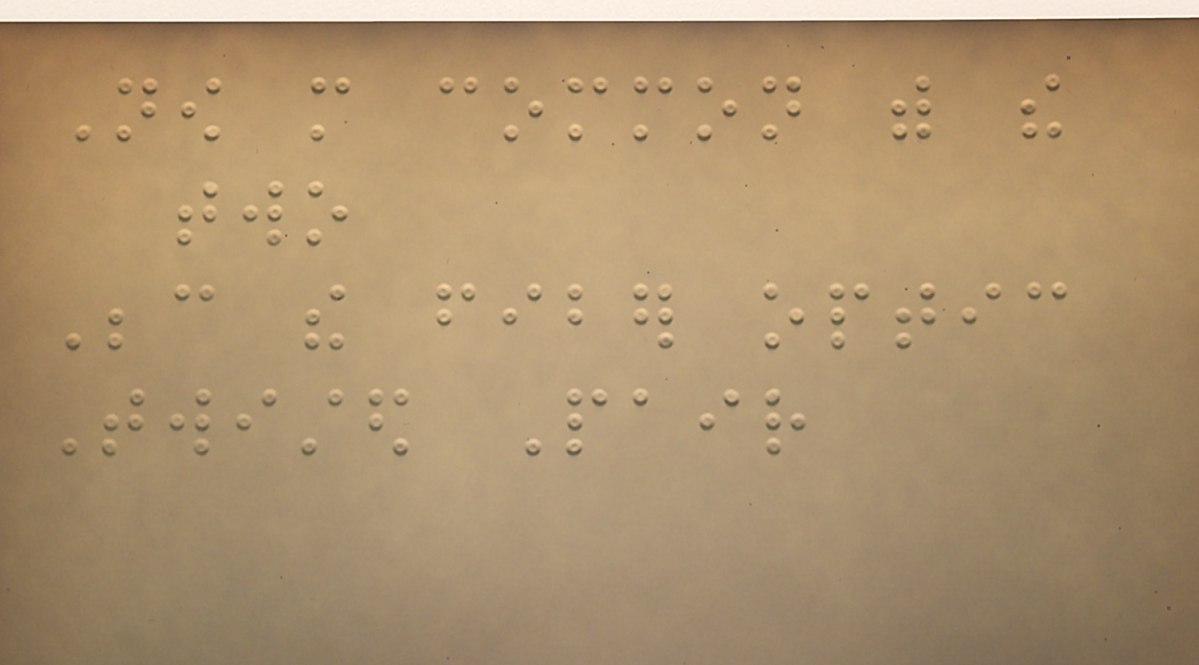Now more common with the
two
Because the fiber optic
Twisted Pair
